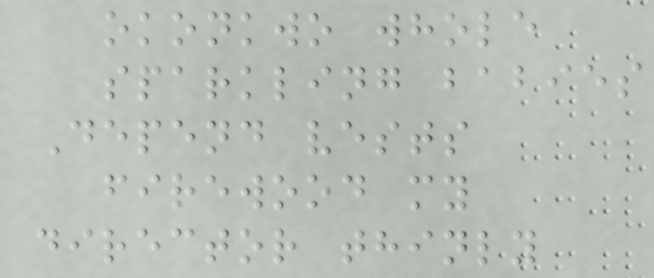okonkwo whole
sparkling babies
Depend vests
firewood my
director thinly
